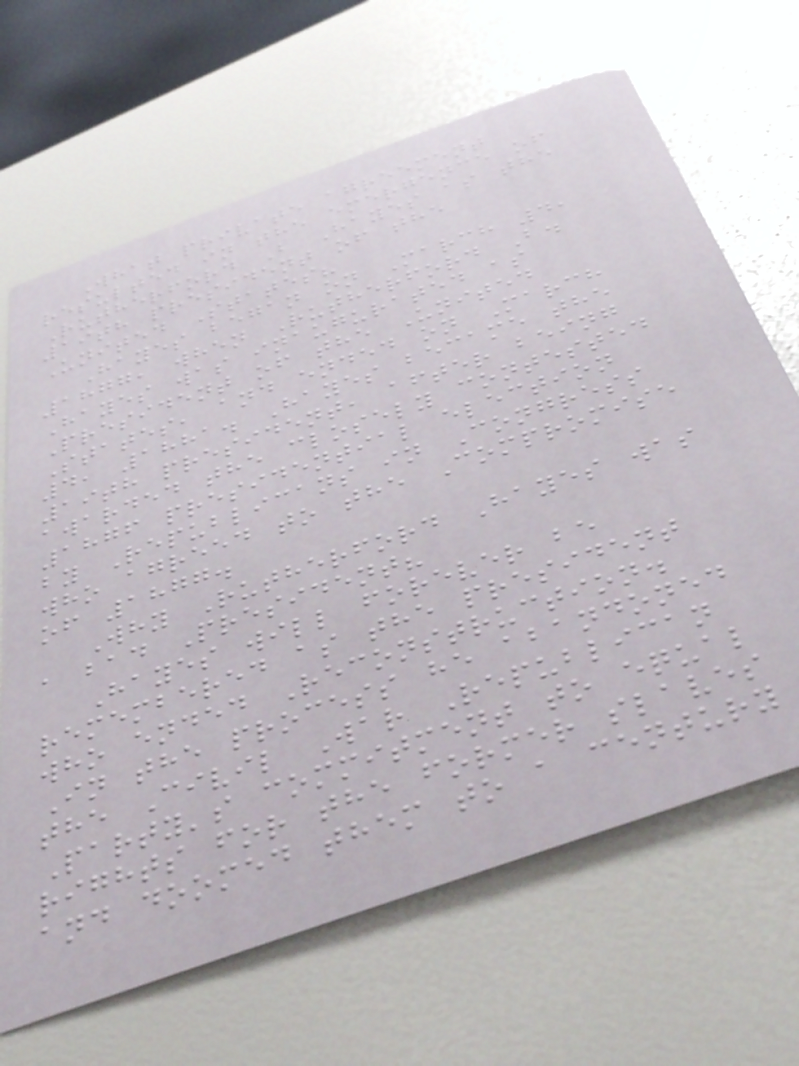What private agreement
resulted in the emergence of
Rutherford B Hayes as the
19th president of the
United States?
Hayes began on March 4,
1877, when Rutherford B.
Hayes was inaugurated as
President of the United
States, and ended on March
4, 1881. Hayes became the
19th president, after being
awarded the closely contested
1876 presidential election
by Republicans in Congress
who agreed to the Compromise
of 1877.
Why Rutherford Hayes was
a bad President?
Hayes will forever be
remembered as the president
who ended Reconstruction.
In the process he abandoned
the Civil War Republican
Party's commitment to equal
rights for the former slaves
and doomed them to a century
